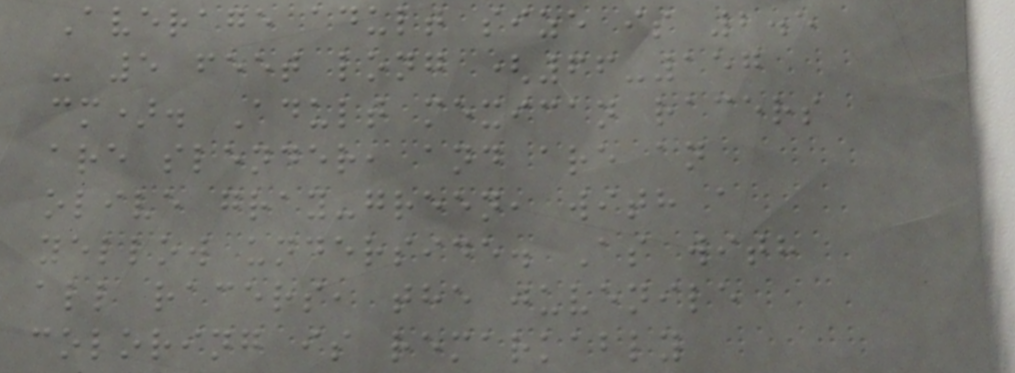Average adult size is 2.5
- 5 feet long (66-157
cm). Adult mexican racers
are slender, and are an
olive gray-green, with a
yellow underside. As with
all racers, the juvenile
coloring is remarkably
